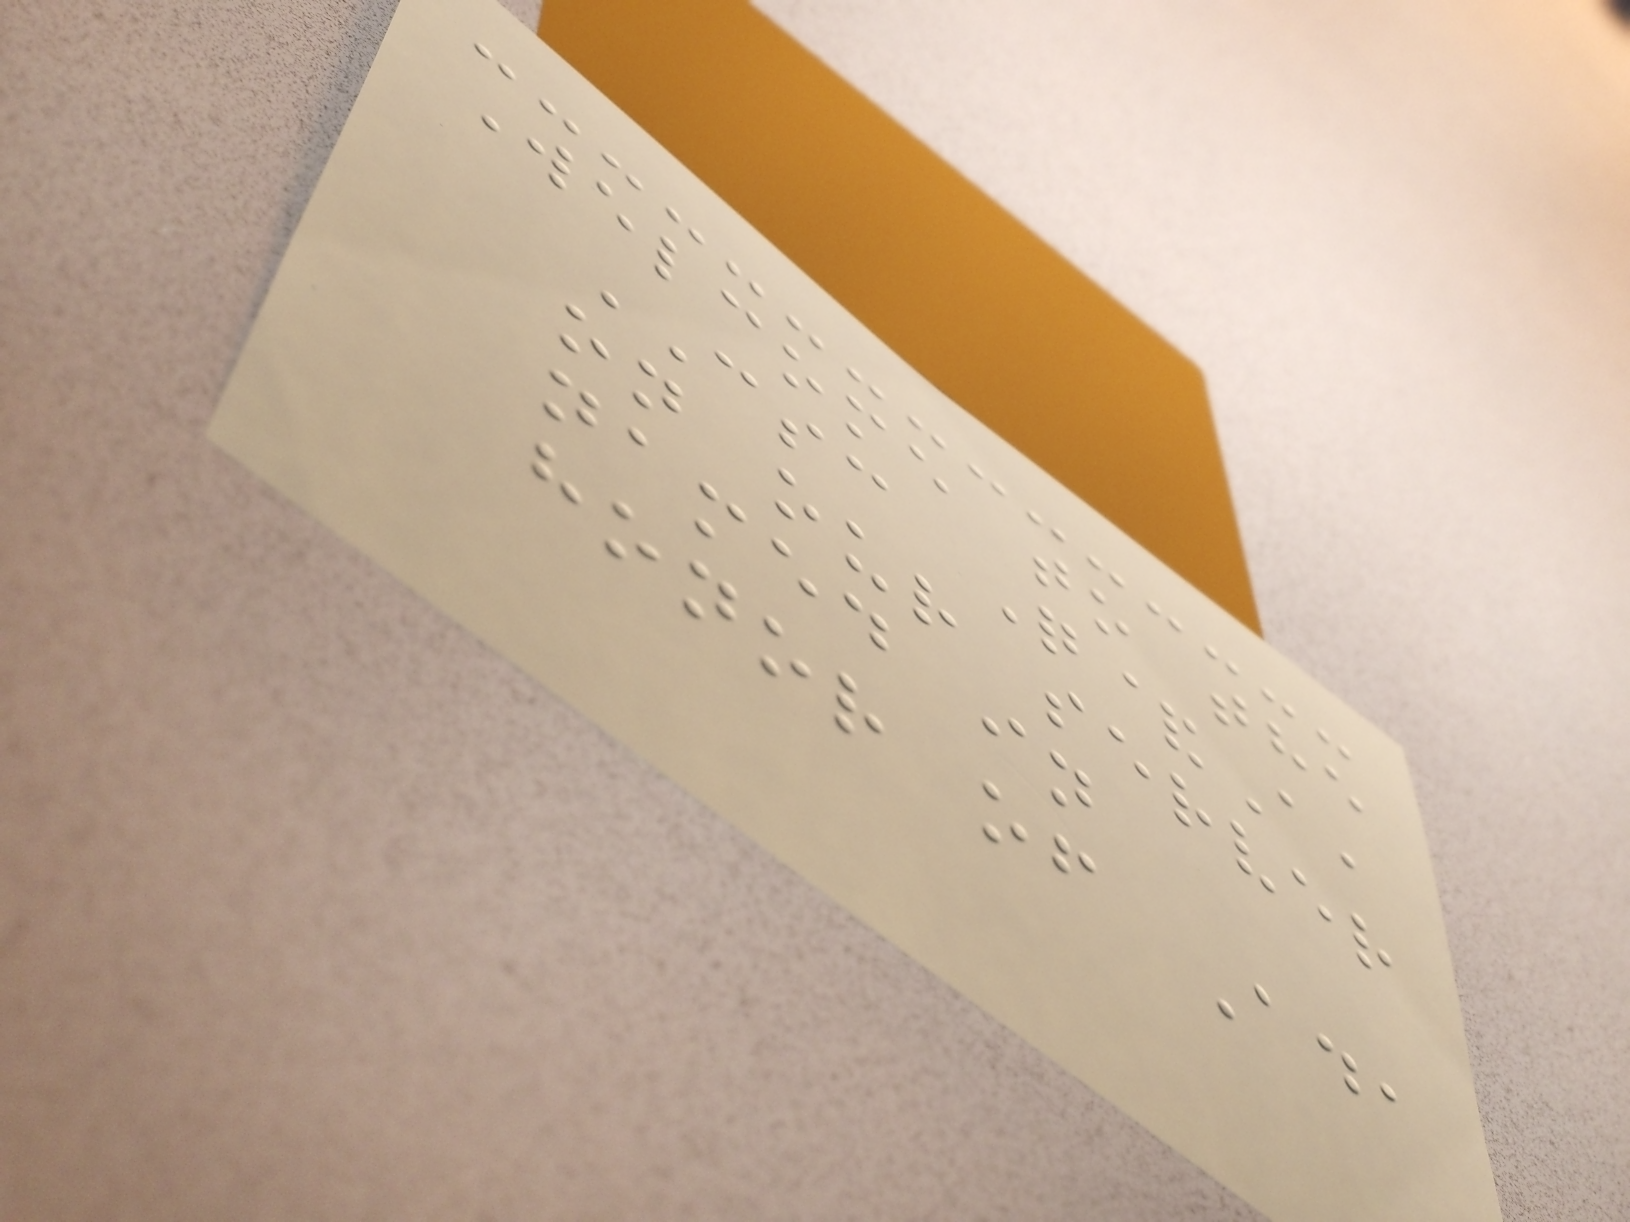Welcome to the
CSC Q&A,
on our server
named in
honor of Ada
